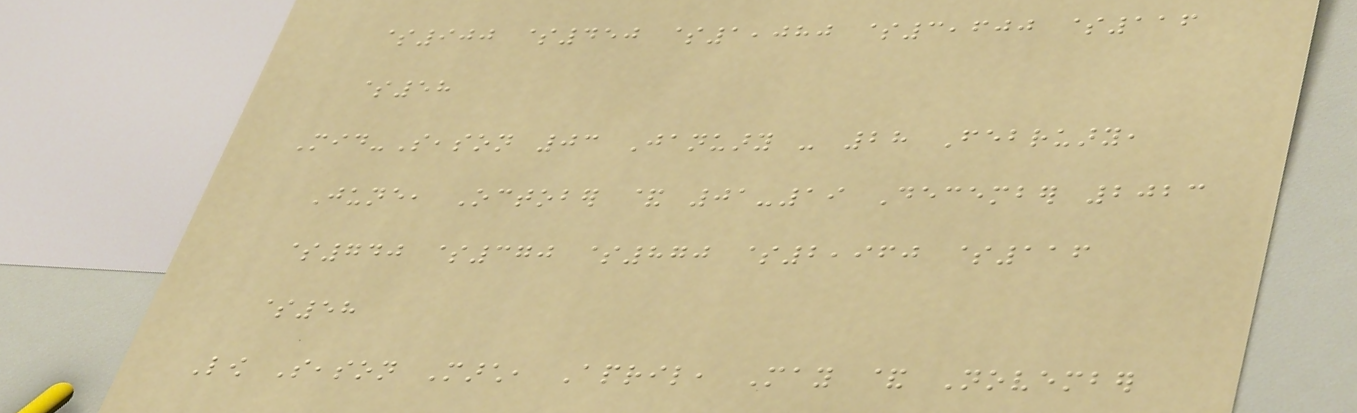$900 $450 $1,080 $3,600 $116
$58
Mid-Season 03 January - 28 February,
June, October & 01-19 December 2023
$740 $370 $870 $2,960 $116
$58
Low Season March, April, May & November
